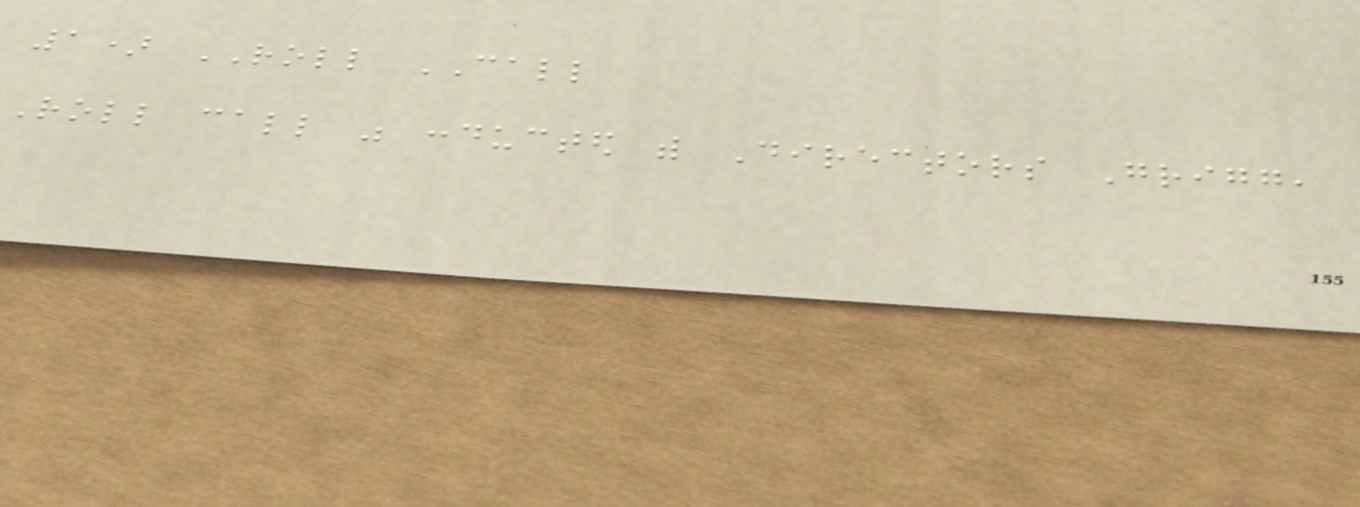1) ROLL CALL
Roll call was conducted with Directors Grigg,
